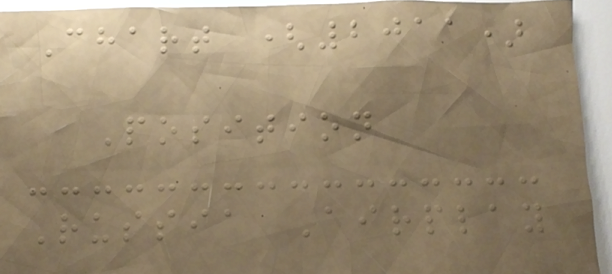Chart (2011)
Position
Russia Airplay
